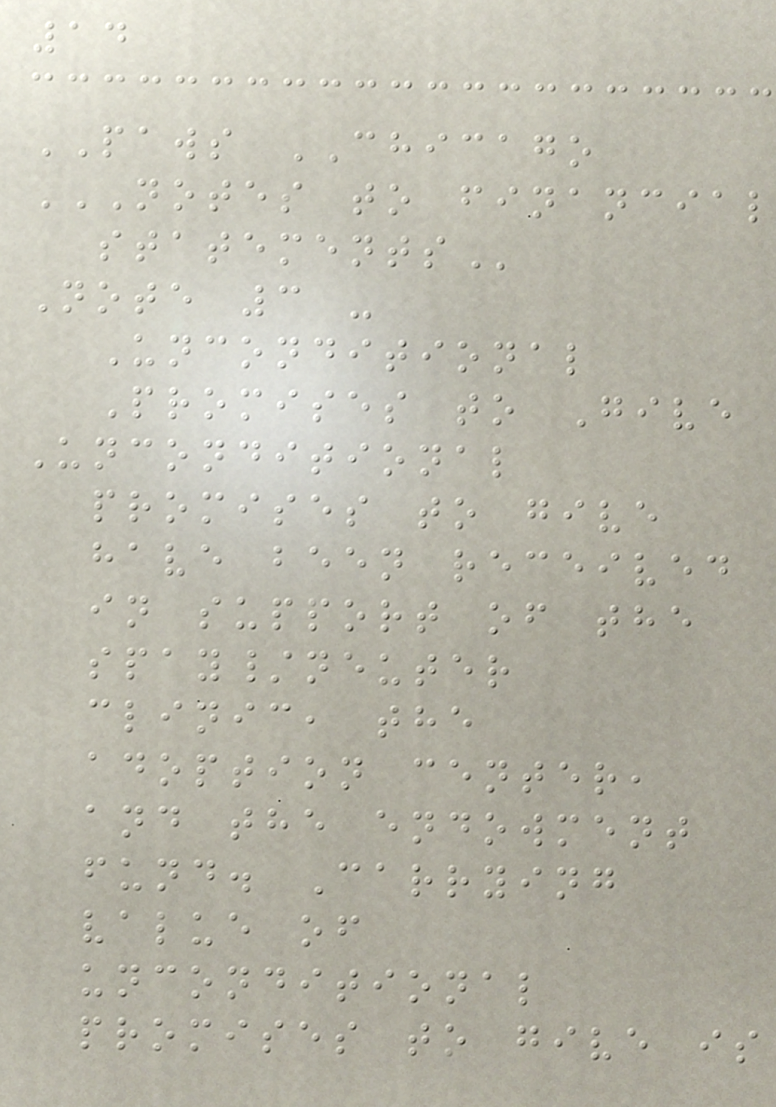14
PAWS CHICAGO
NOTES TO FINANCIAL
STATEMENTS
Note 3 -
Unconditional
Promises to Give
Unconditional
promises to give
have been received
in support of the
spay/neuter
clinic, the
adoption center,
and the endowment
fund. Carrying
value of
unconditional
promises to give is
